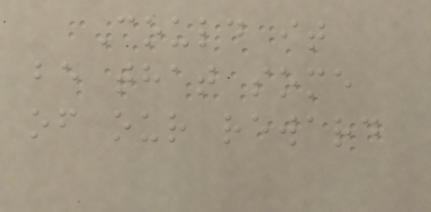Could it
be that some
of our reward
